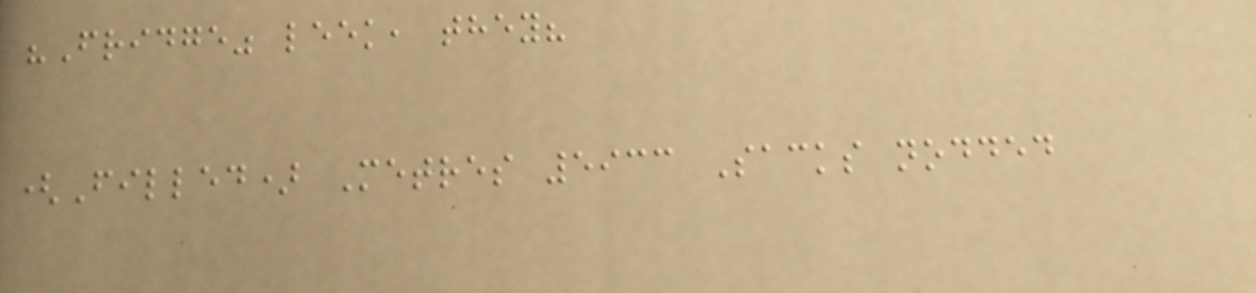"Fridge" leek, they?
(Filled) Metres 5933 Sacks nodded
